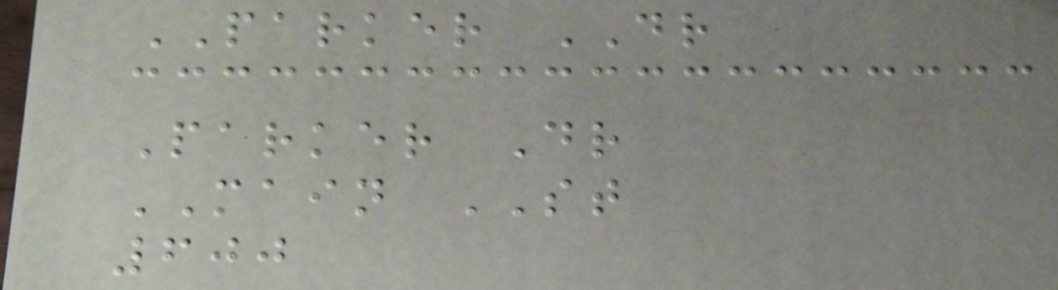PARKER DR
Parker Dr
MAIN ST
600
